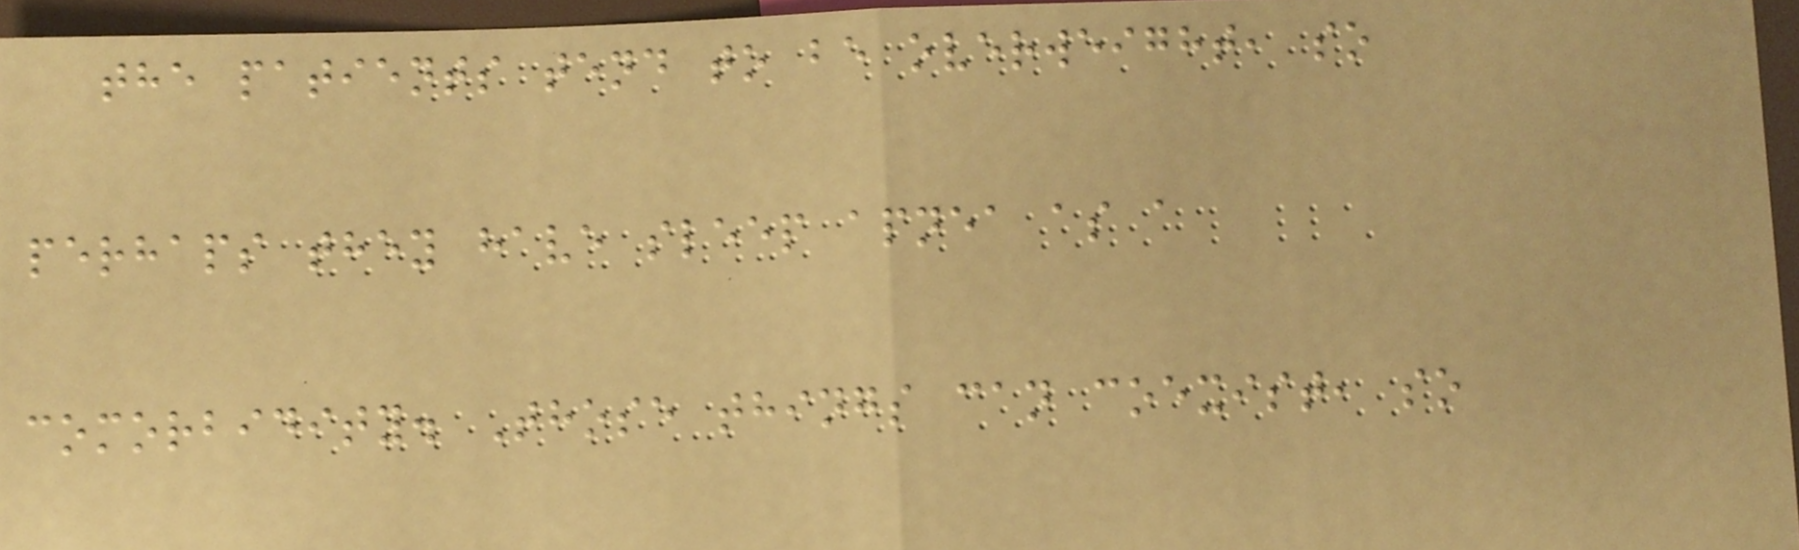the patients tend to be overweight, so
perhaps they have sleep apnea as a
comorbidity. Those things can coexist, so
